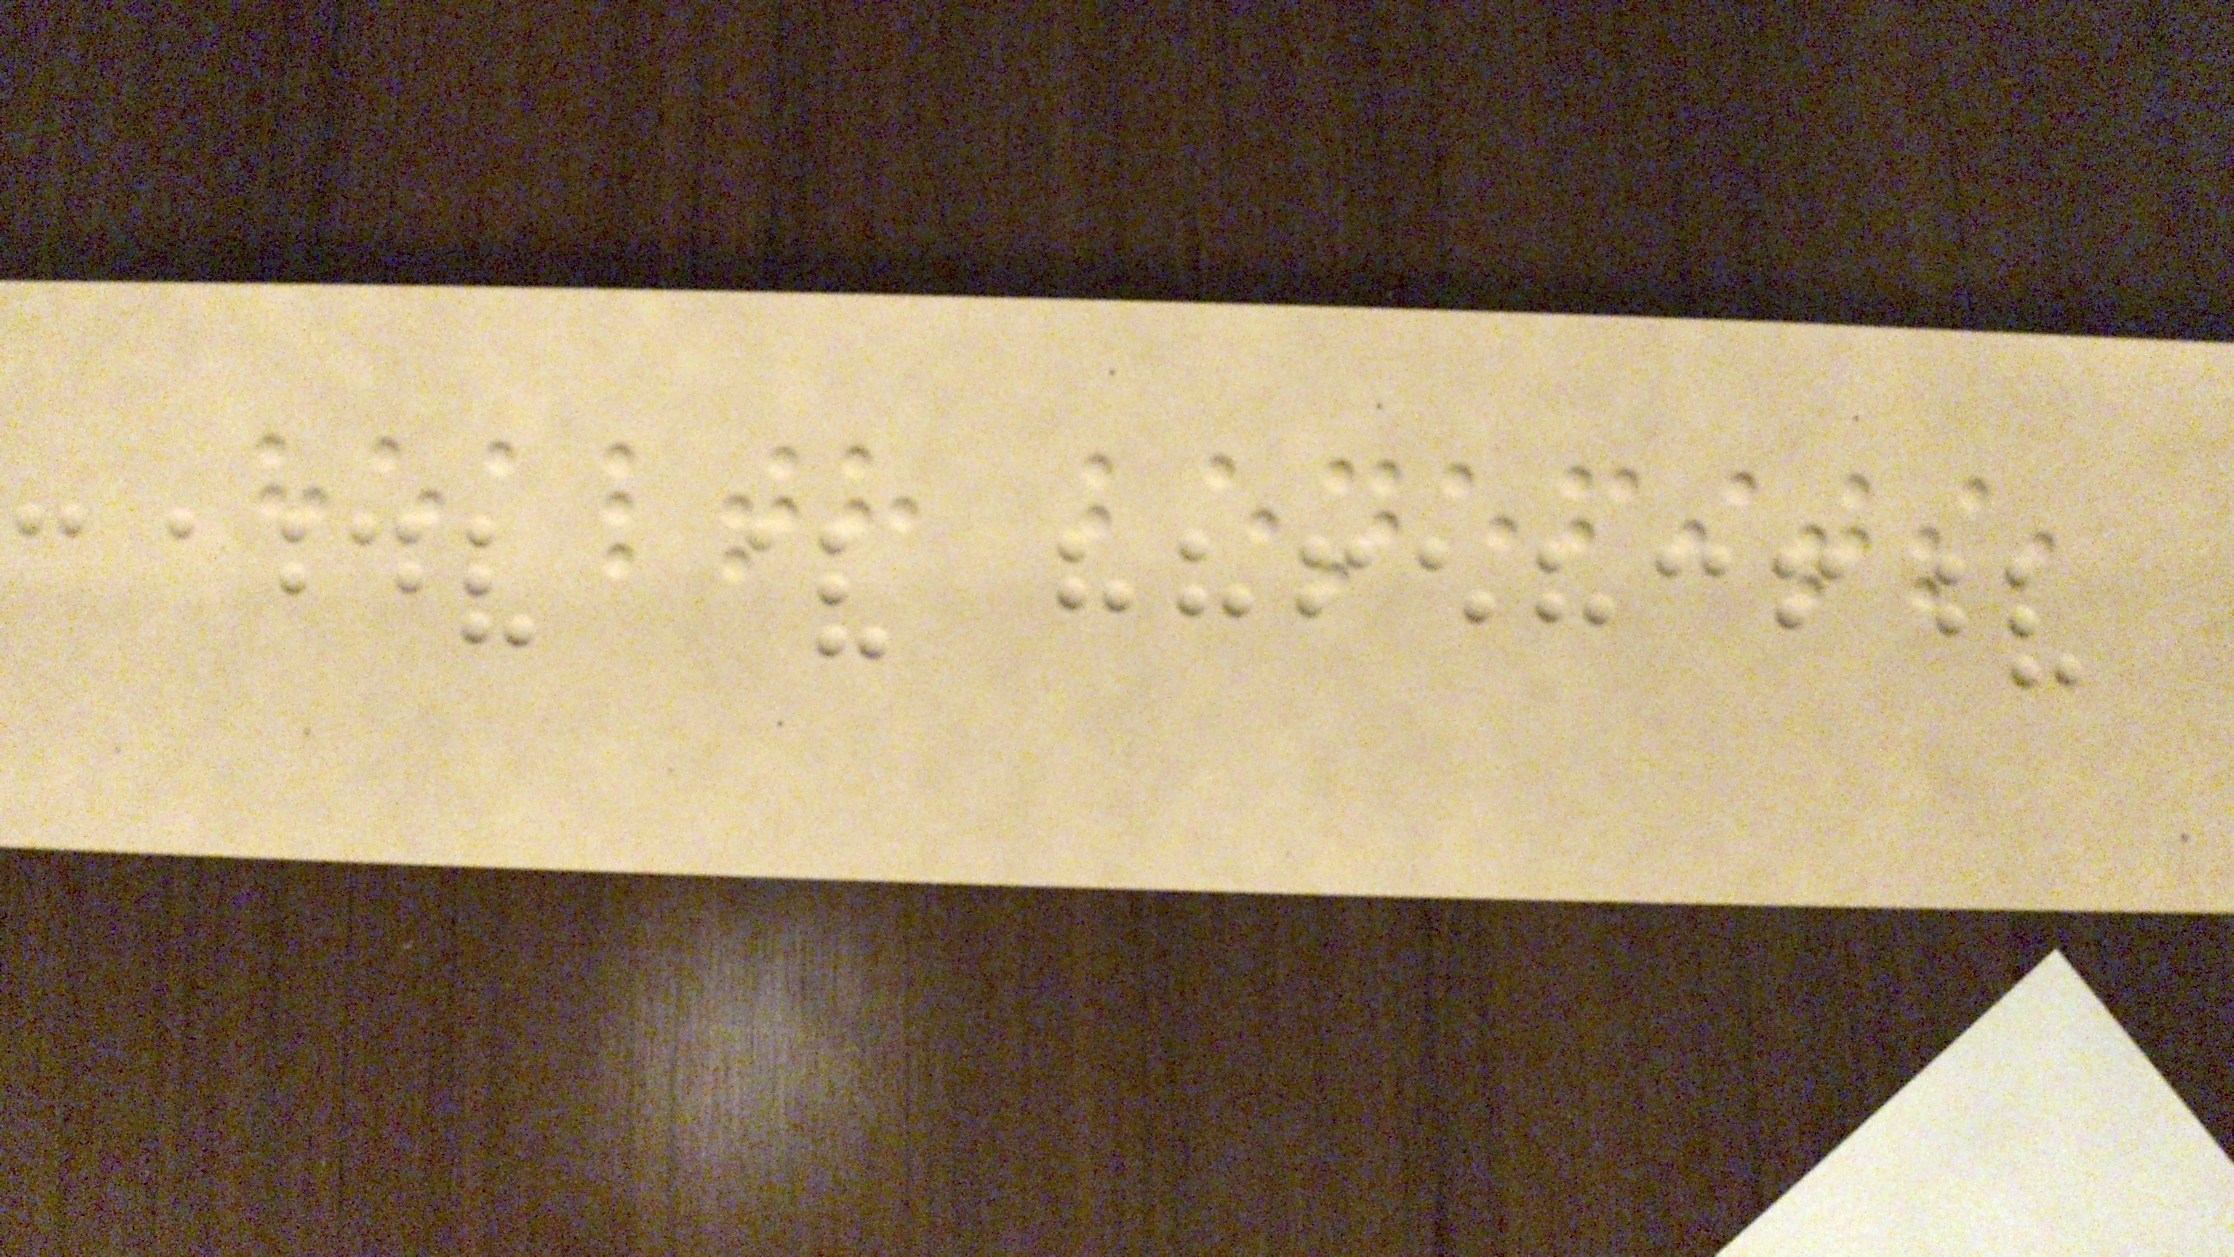health benefits,
